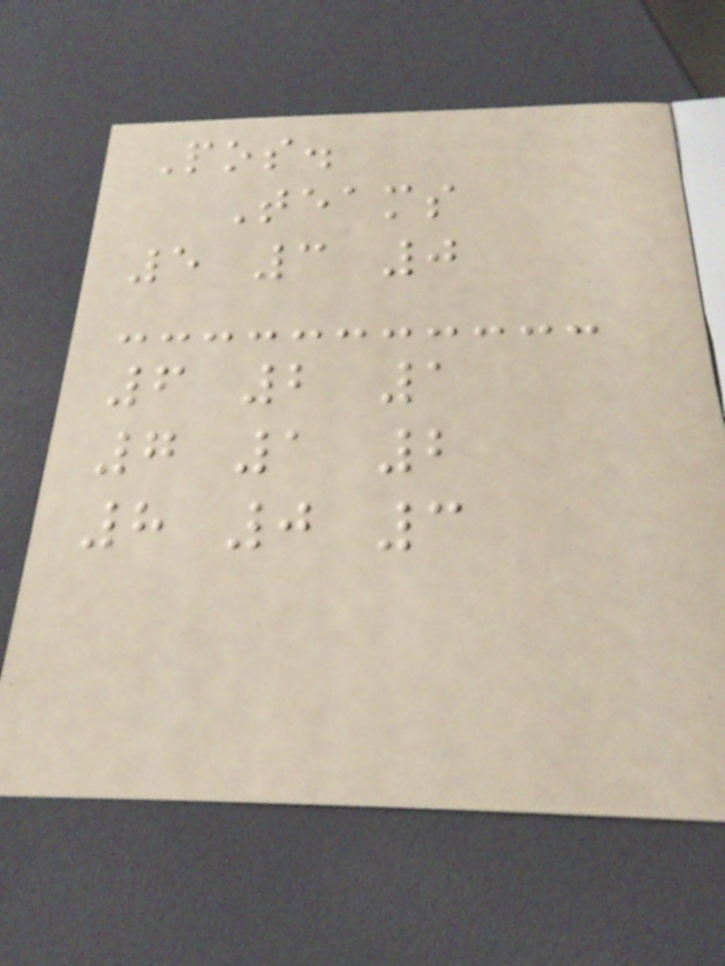Pos.
Teams
5 3 0
6 2 1
7 1 2
8 0 3
